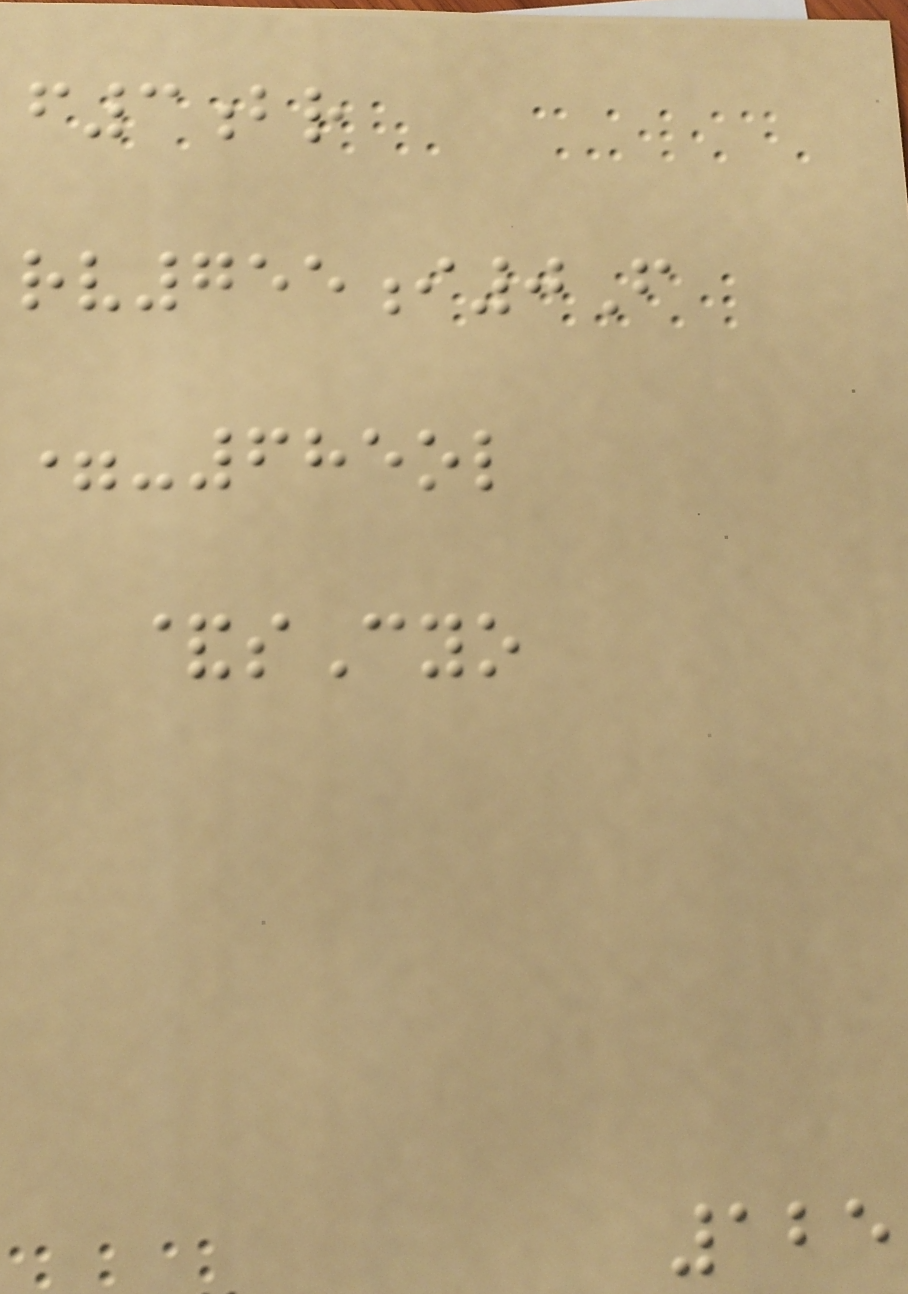f3br
rv755i0F
=-685ol
&sCyo
125
